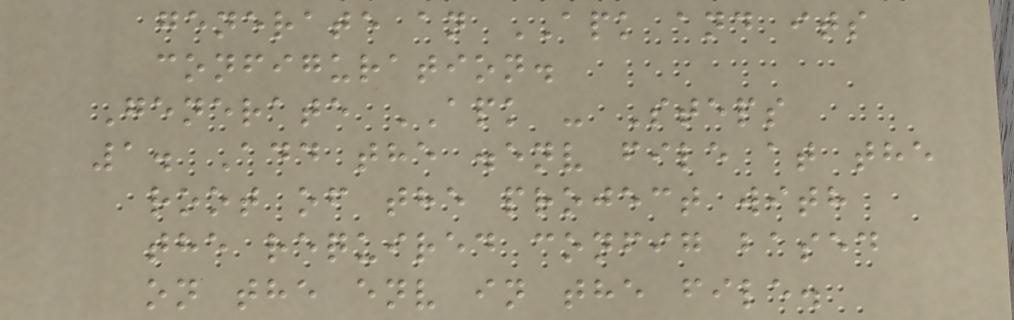generate an APK and its
configuration.
Generate APK - Steps
1. Add the .env file at the
root of the project with
the required config based
on the env in the file.
